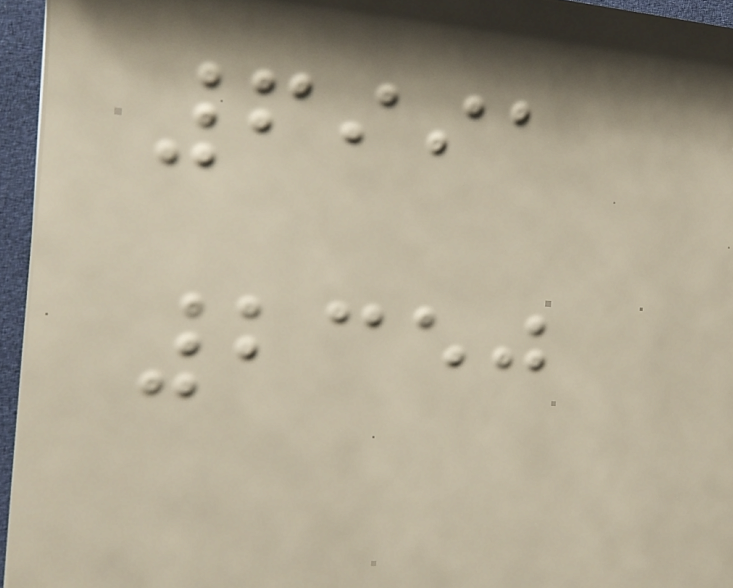6991
2350
